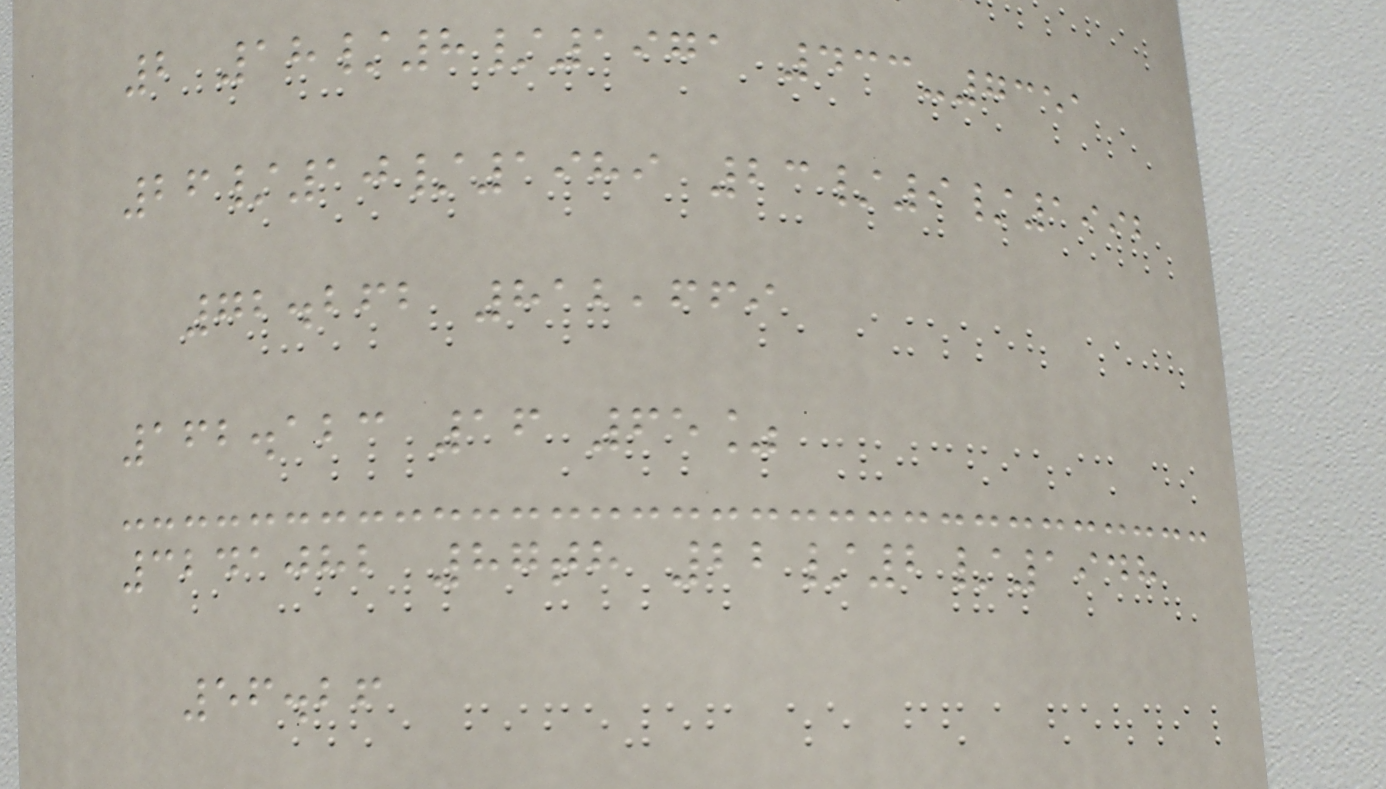2 18/8/1971 433-7351
26/10/1989 23/9/1992
72.262 812,669
162.123 16 65%
3241082 87th 22/2/1948
56.26
